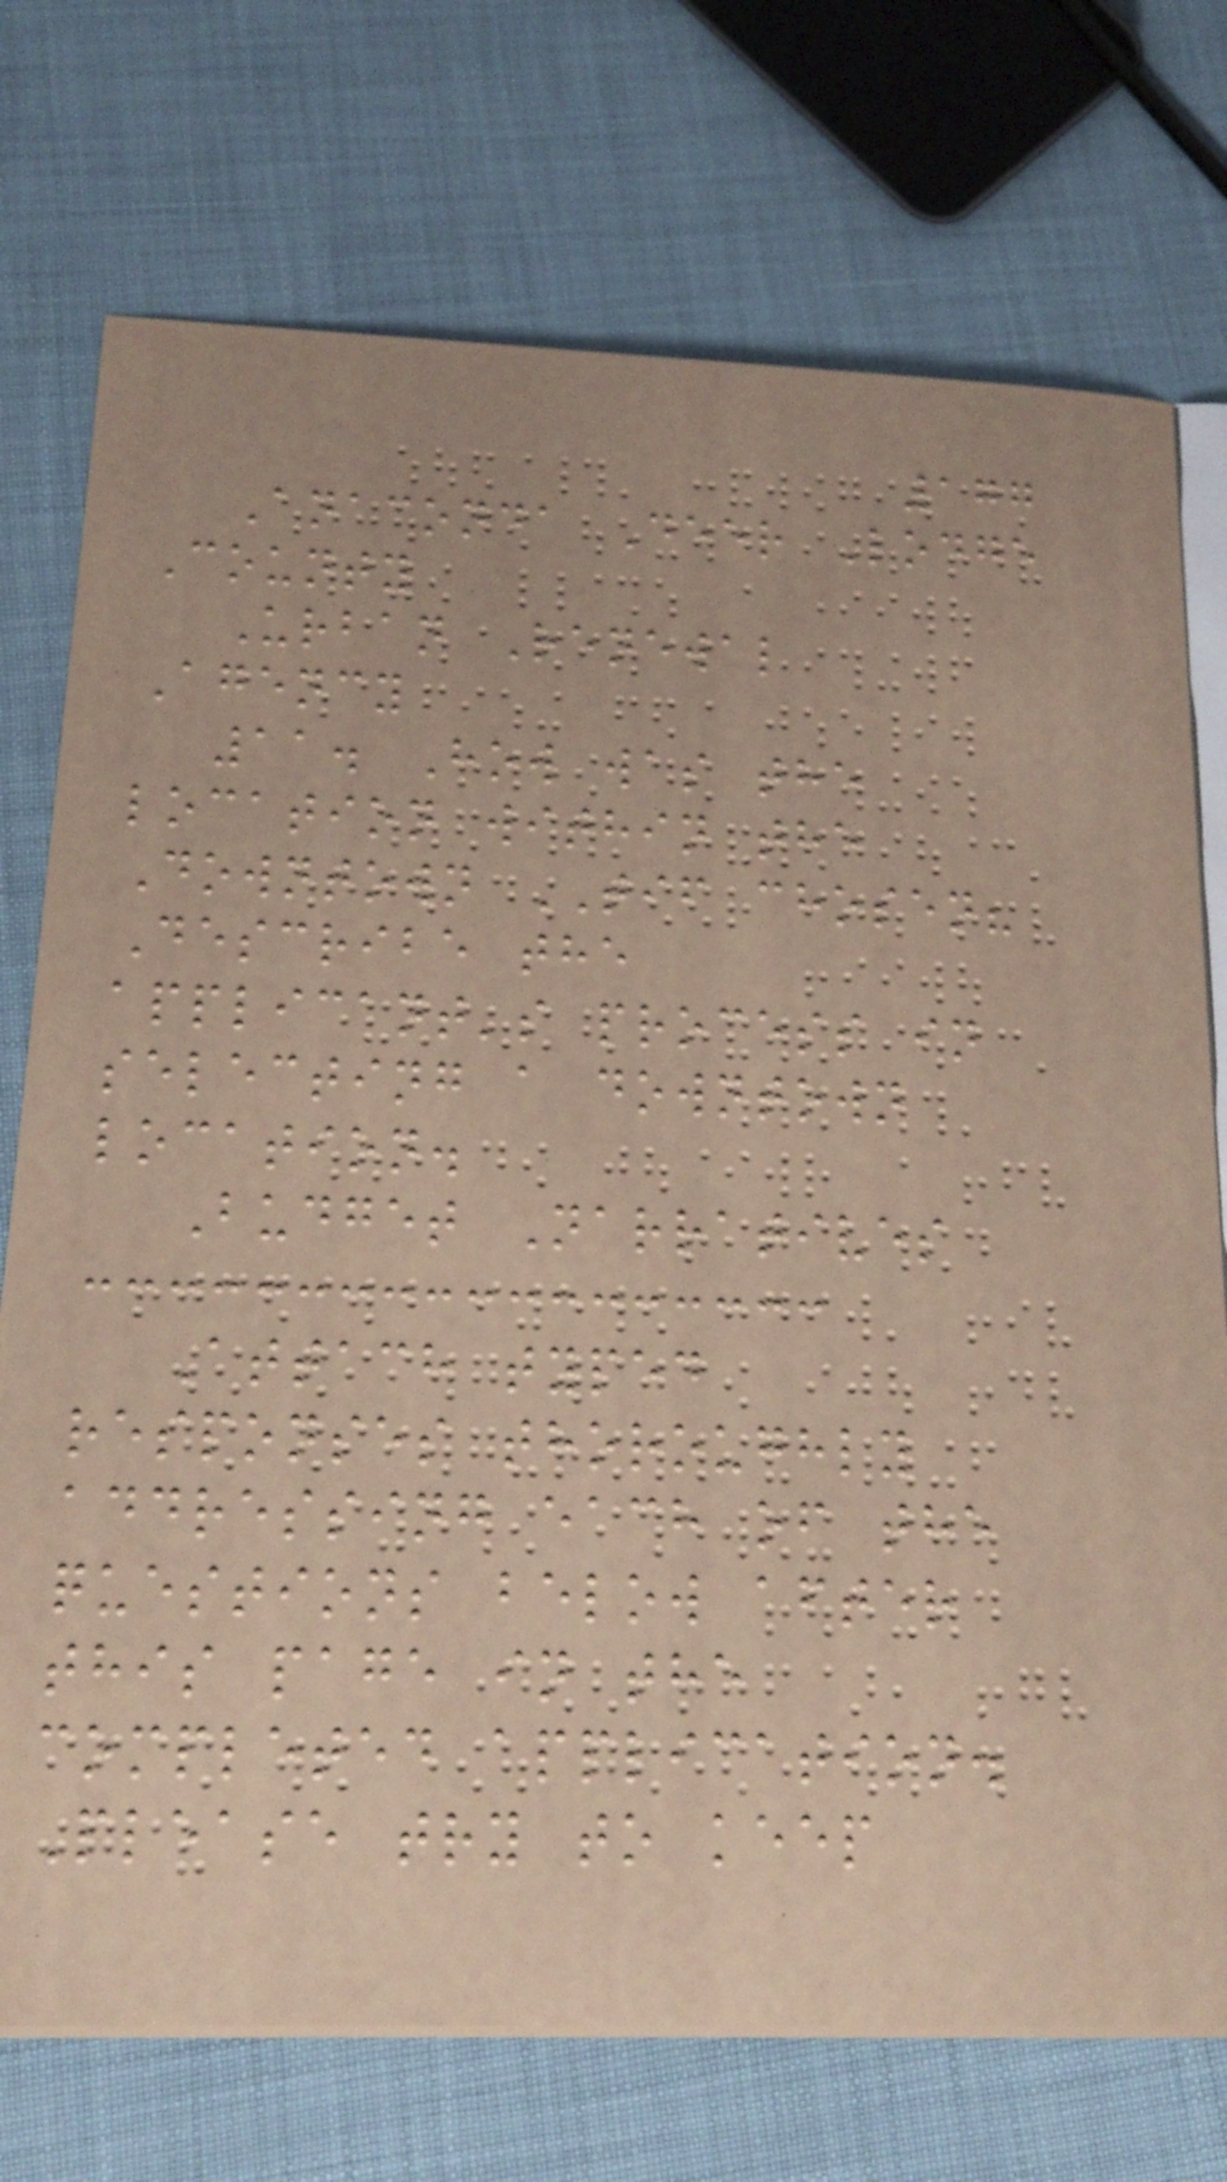177
Anaconda Deer Lodge
County
Urban Renewal
Agency
11. How was the
location within the
Downtown TIF chosen?
Describe the
applicant's process in
selecting a downtown
location.
Budget Narratives
Attach typed
responses thoroughly
addressing each of the
questions below after
this page in the
completed application.
Please try to keep
